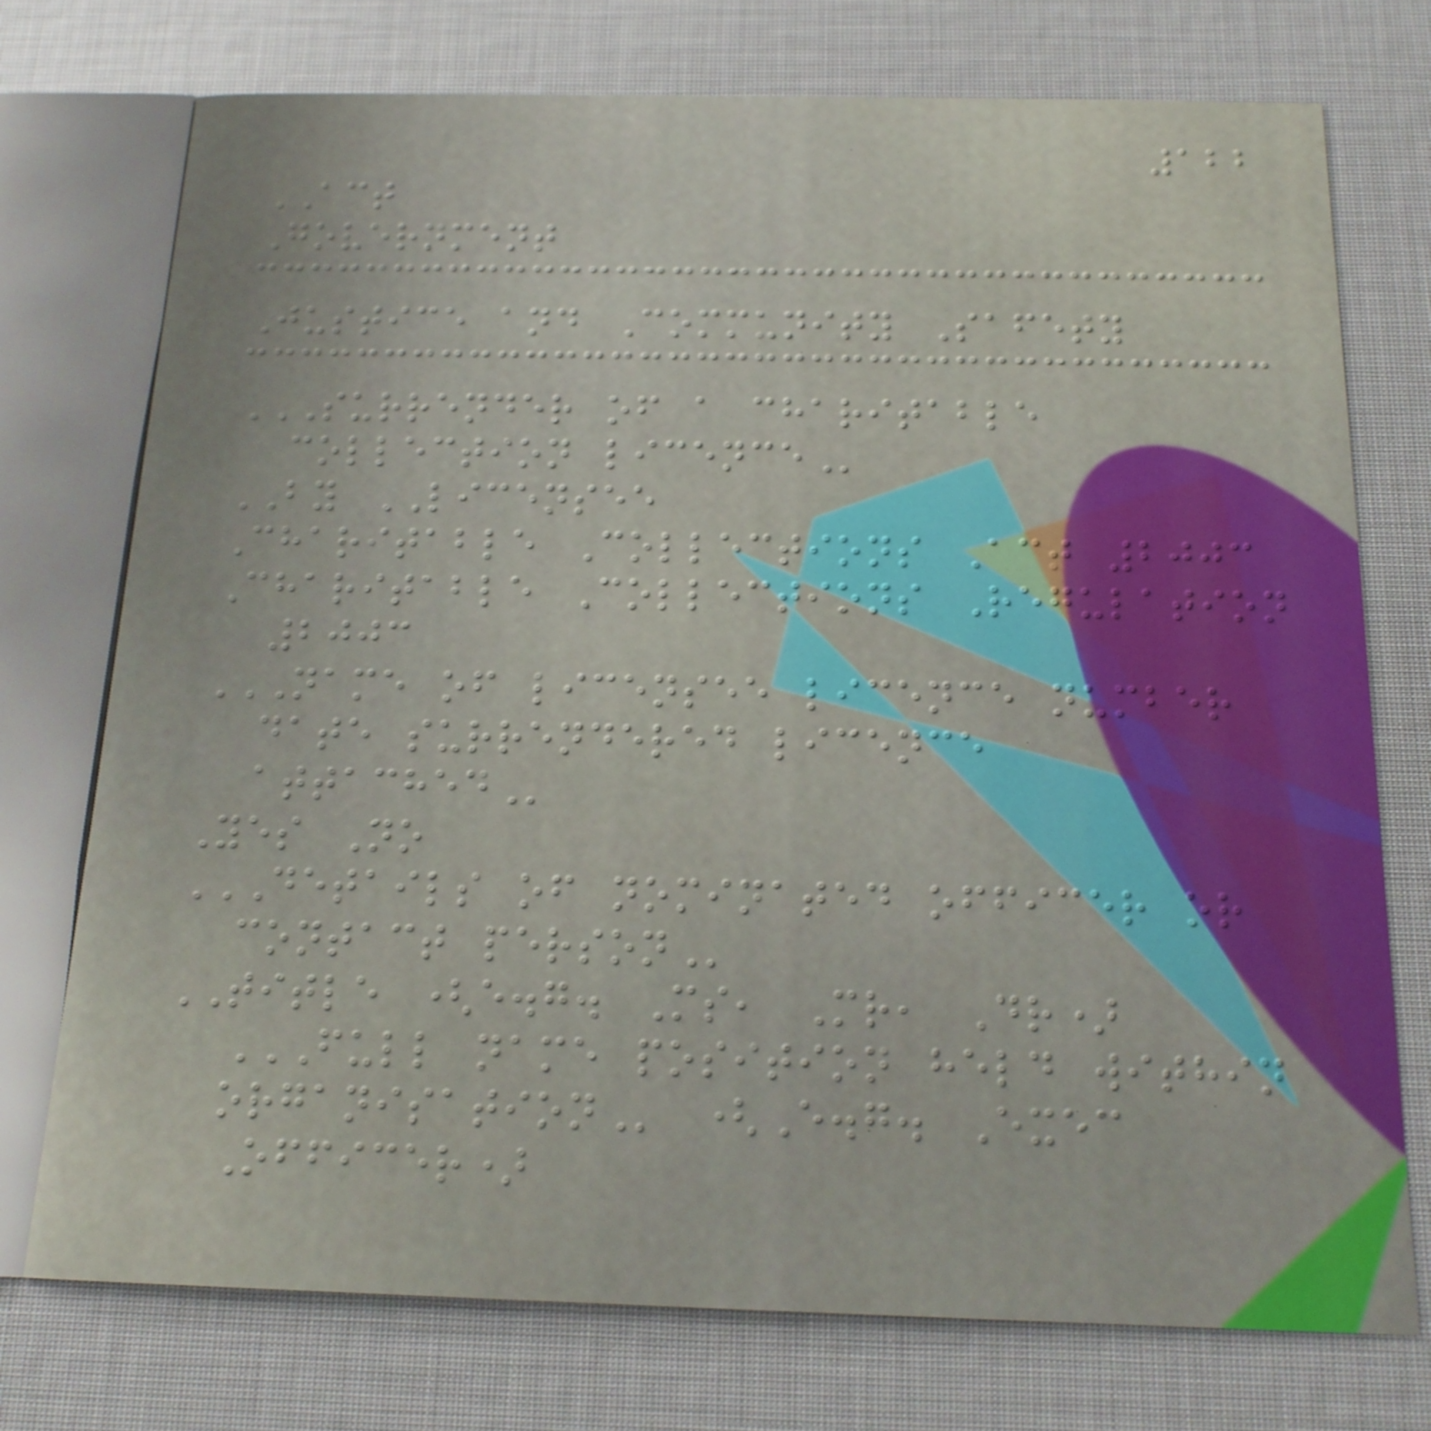122
ACT
Government
Justice and Community Safety
SURRENDER OF A CHARITABLE
COLLECTION LICENCE
BY LICENSEE
Charitable Collections Act 2003
Charitable Collections Regulation
2003
NAME OF LICENSEE LICENCE NUMBER
DATE SURRENDERED LICENCE
ATTACHED
Yes No
DETAILS OF NOMINATED OFFICER OR
CONTACT PERSON
TITLE (e.g. Ms, Mr, Dr)
FULL NAME POSITION HELD WITHIN
ORGANISATION (E.g. Exec
Officer)
